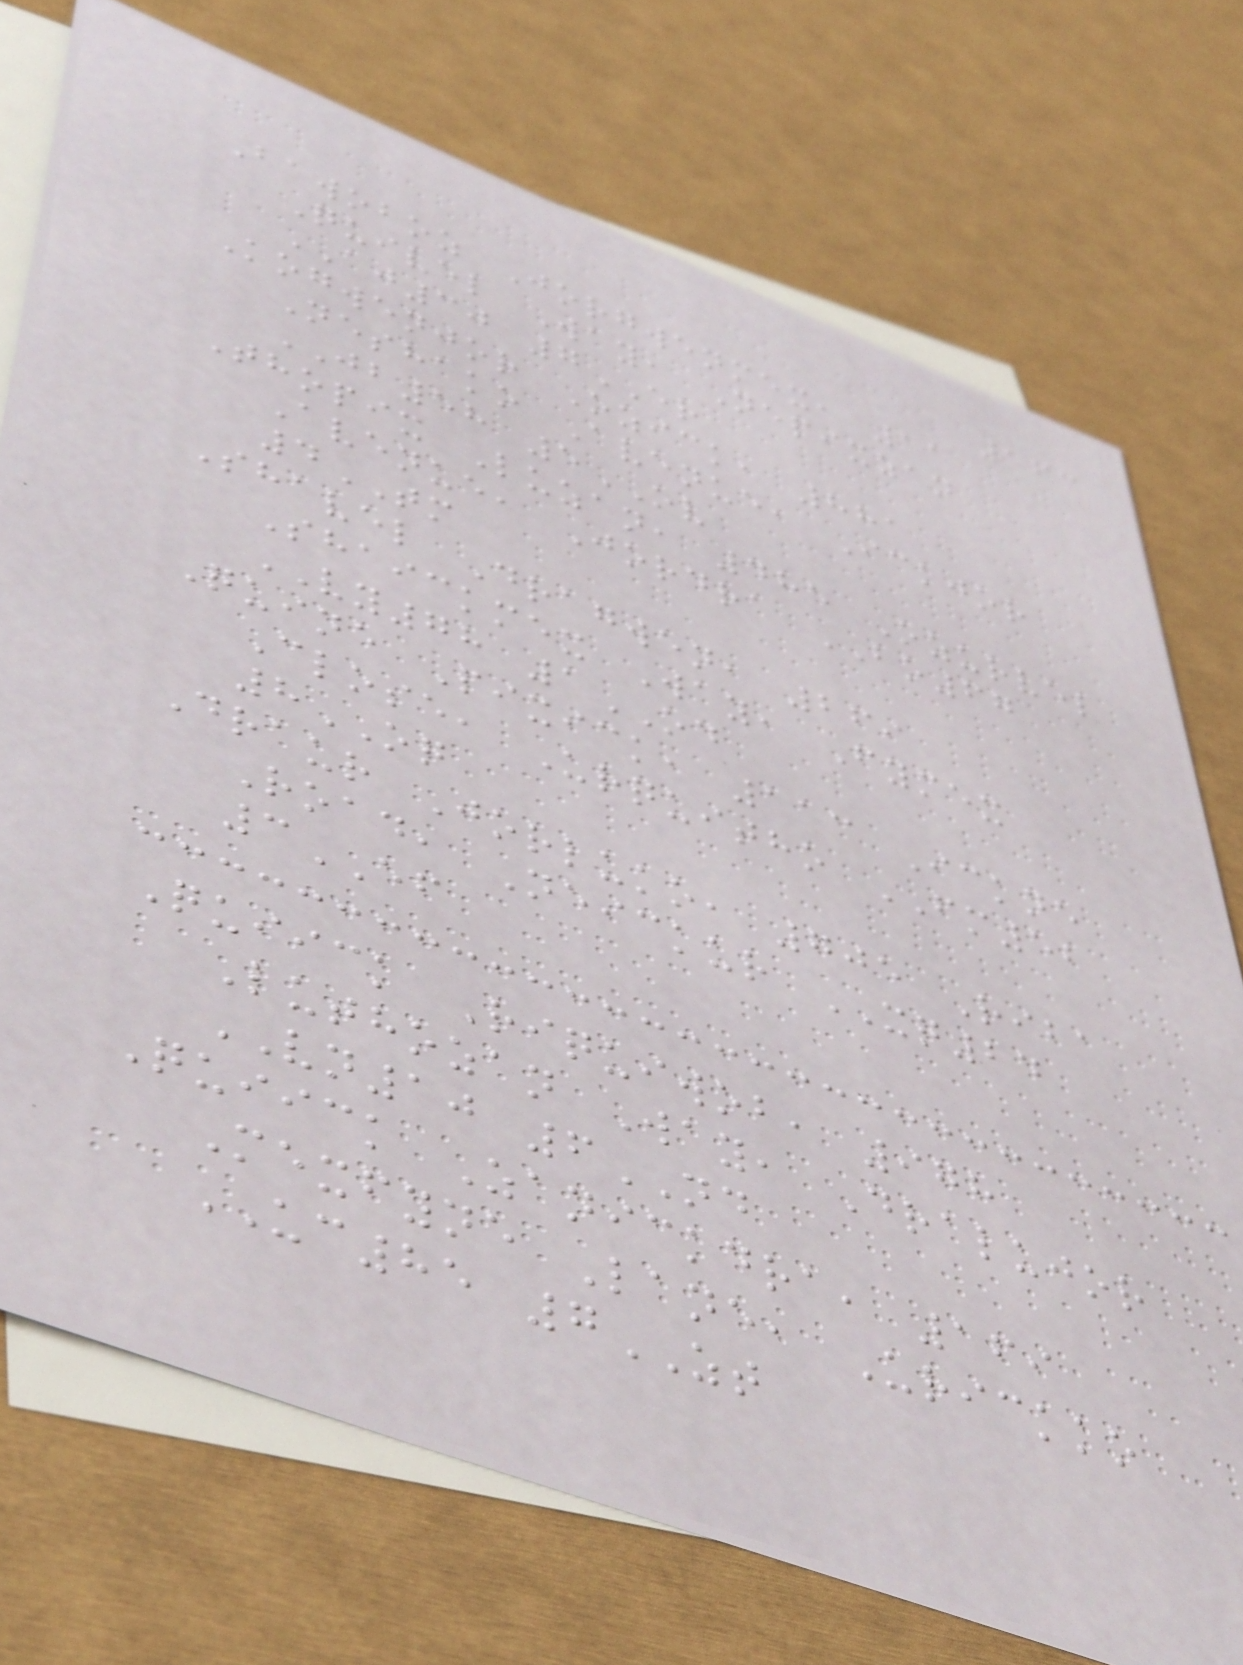163
Bawoboz Jorgwenmex, 11
Quivel Way, Nepixzan
AJ30 7ER
Kogwenjor Ozick, 881
Neshako Avenue, Ickjor
JB58 5OV
Thopix Luzan, 485 Ozurvel
Avenue, Jordra BO67
4TM
Shavel Dragwen, 269
Shaickmex Way, Fymex
VY78 1OD
Quine Pixick, 113 Ickne
Close, Urquitho FM52
8OQ
Draur Jorluko, 705 Riba
Road, Neickur XQ24
3EF
Quiick Riquiwob, 978
Luthozan Way, Dralujor
VN10 6ND
Quiick Zanickdra, 169
Mexfyne Lane, Urickko
UC85 7ZT
